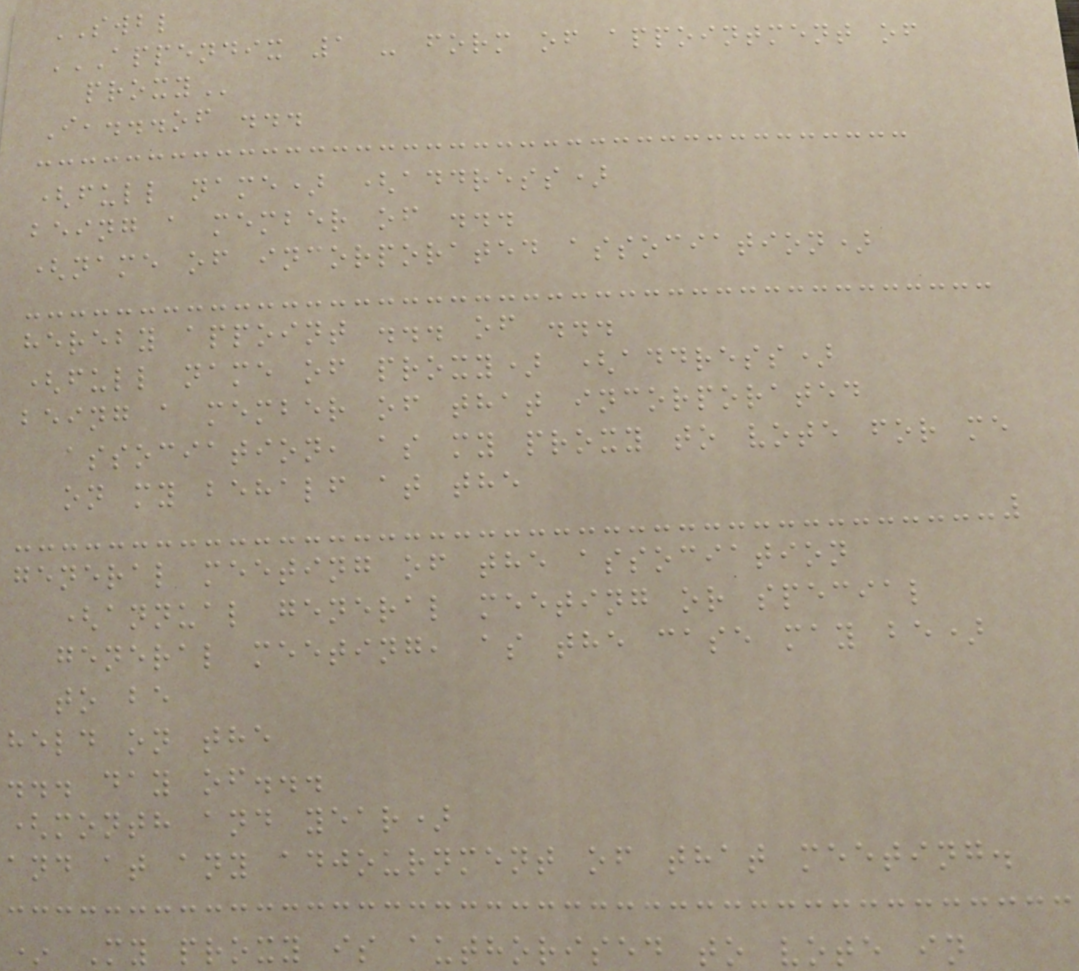SWBL
APPENDIX 1 - FORM OF APPOINTMENT OF
PROXY
I,...of ...
(full name) (address)
being a member of ...
(name of incorporated association)
hereby appoint ... of ...
(full name of proxy) (address)
being a member of that incorporated
association, as my proxy to vote for me
on my behalf at the
general meeting of the association
(annual general meeting or special
general meeting, as the case may be)
to be
held on the
... day of...
(month and year)
and at any adjournment of that meeting.
* My proxy is authorised to vote in
